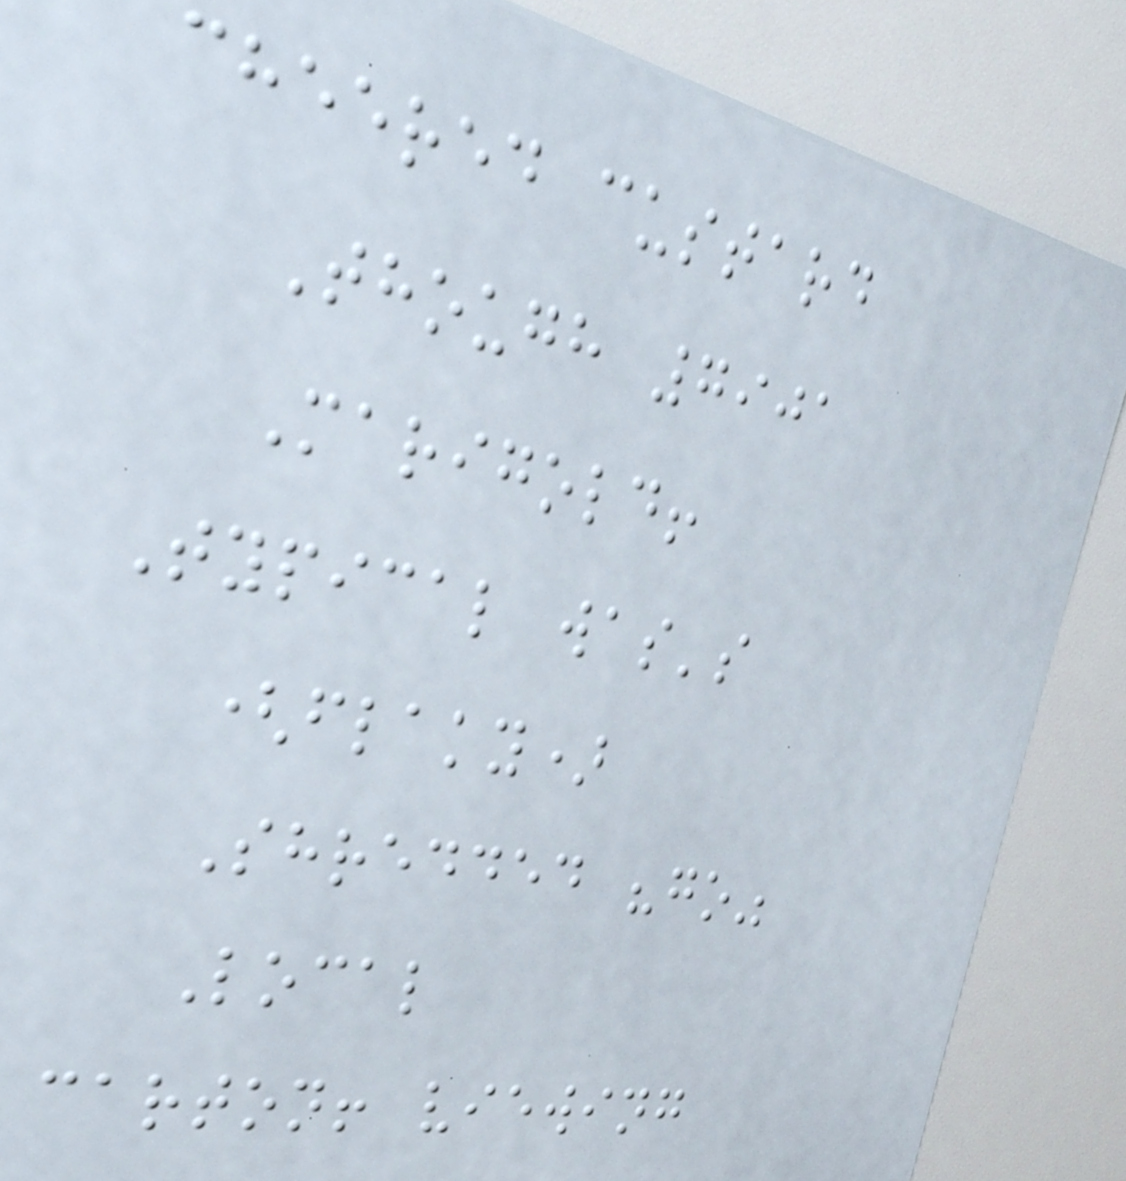cheered custard
Though 7901
Marigold!
Typical was's
(flaky)
Shredded "go"
Local
carton! viewing
